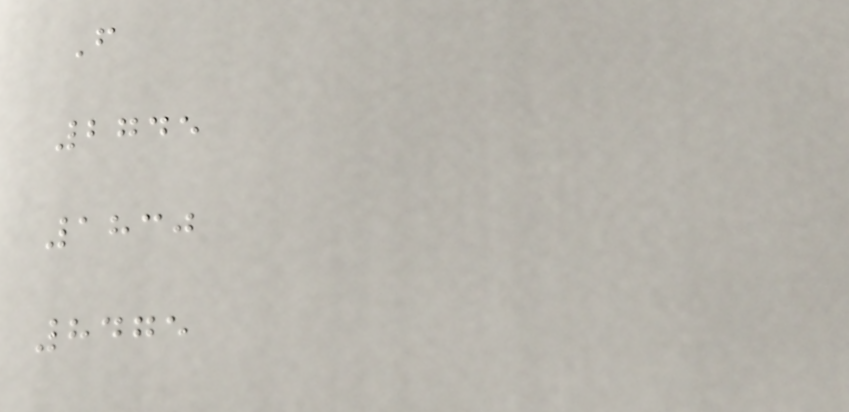F
2745
1830
8475
